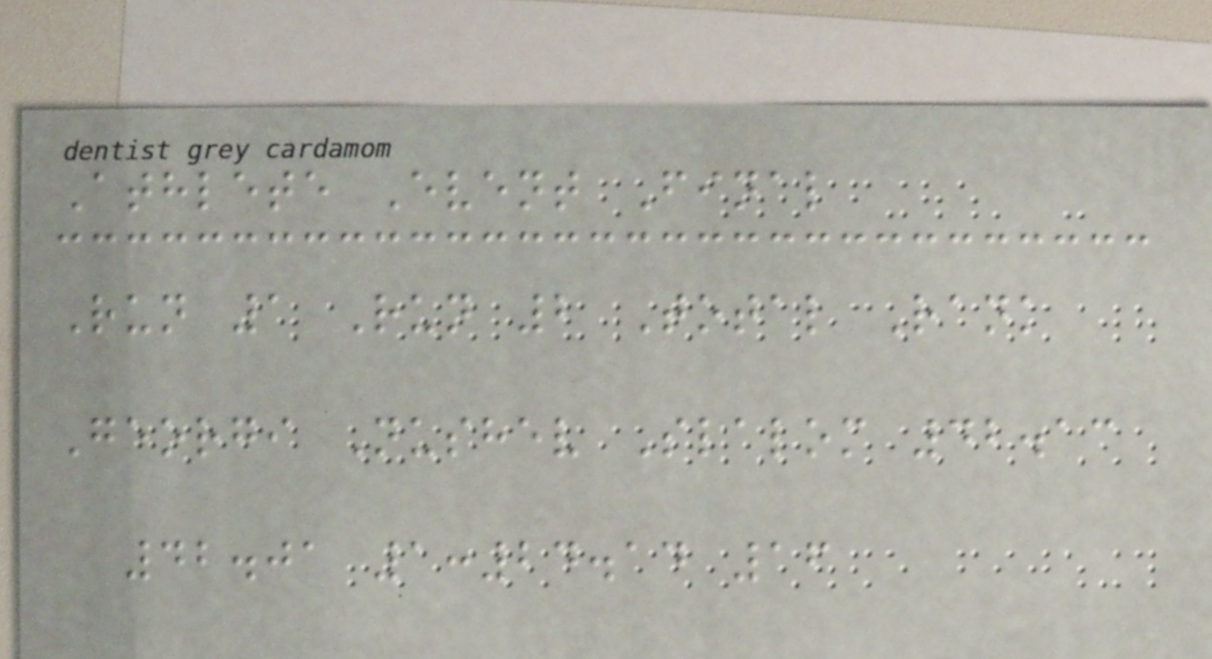Athlete Event Final
Run 1 Run 2 Total Rank
Georgi Nushev Slalom 42.13
42.01 1:24.14 16
